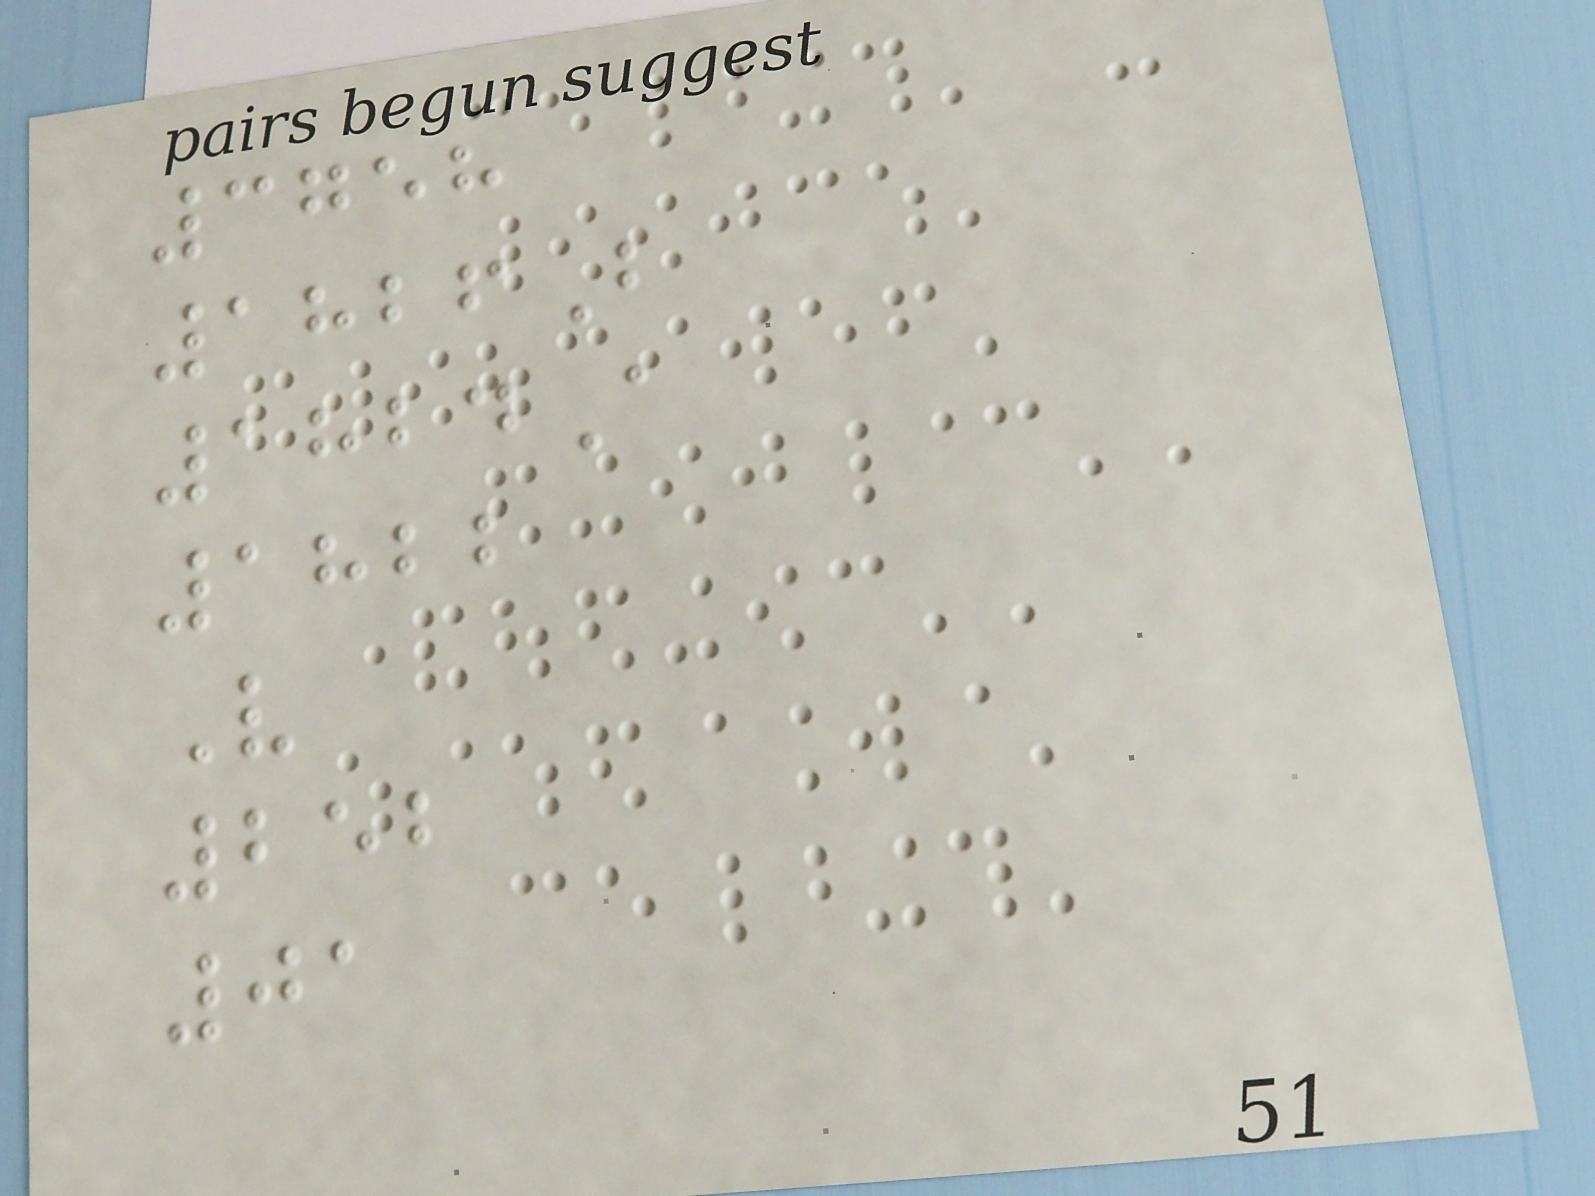3758
1826B
1824A
1822
V
252
01
